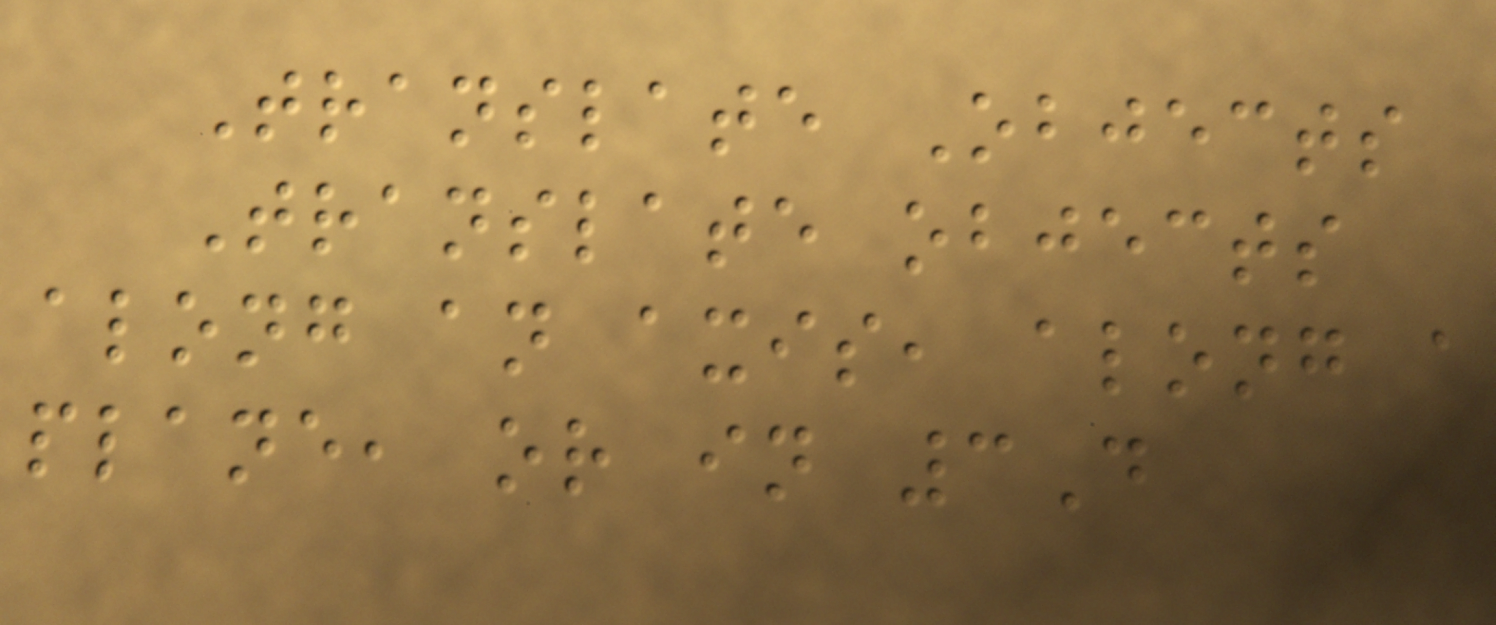Translate Objects
Translate objects
along an axis, along a
plane, or in 3D
